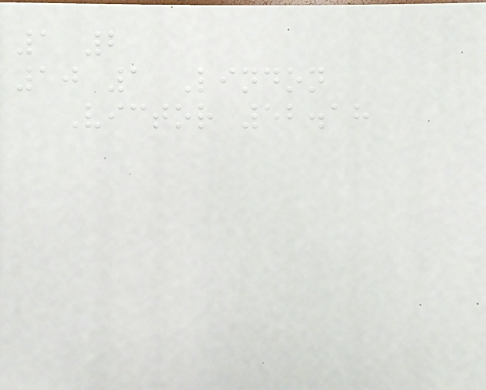1 2
10 1 Lindon
Victor 52.18
